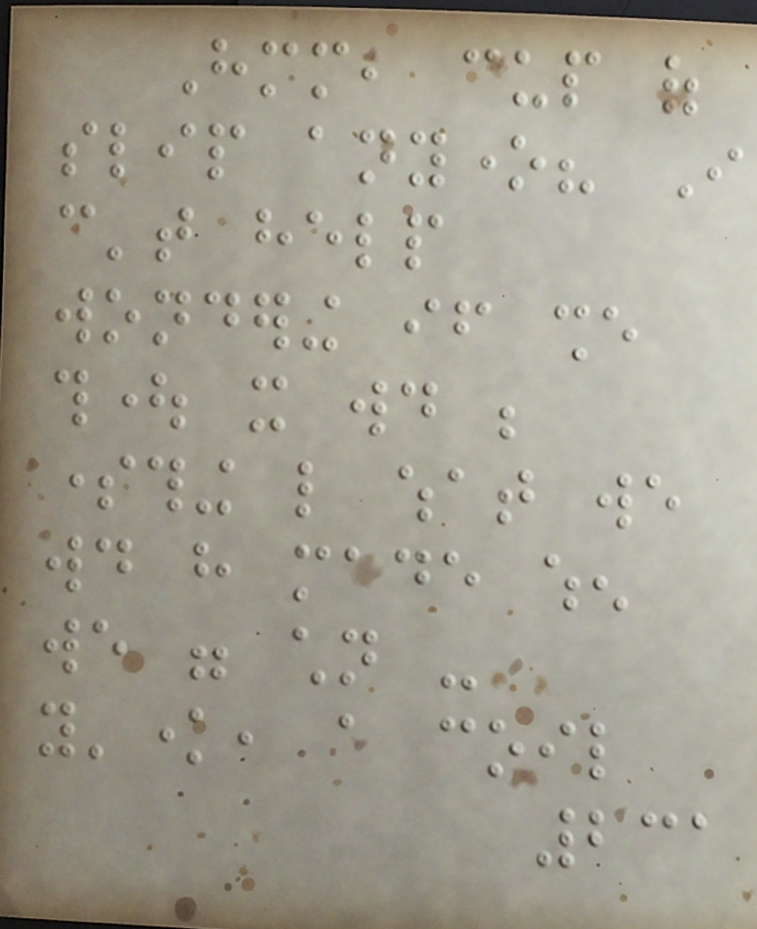Hmm, cup of
slip anyone? I
can't help
wondering if she
thought it would be
something like what we
would have made when
we were children -
y'know, a coil
231
